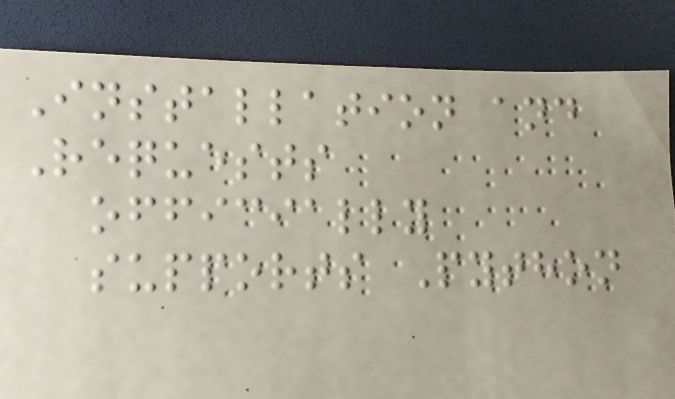Installation and
Requests
officially
supports Python
